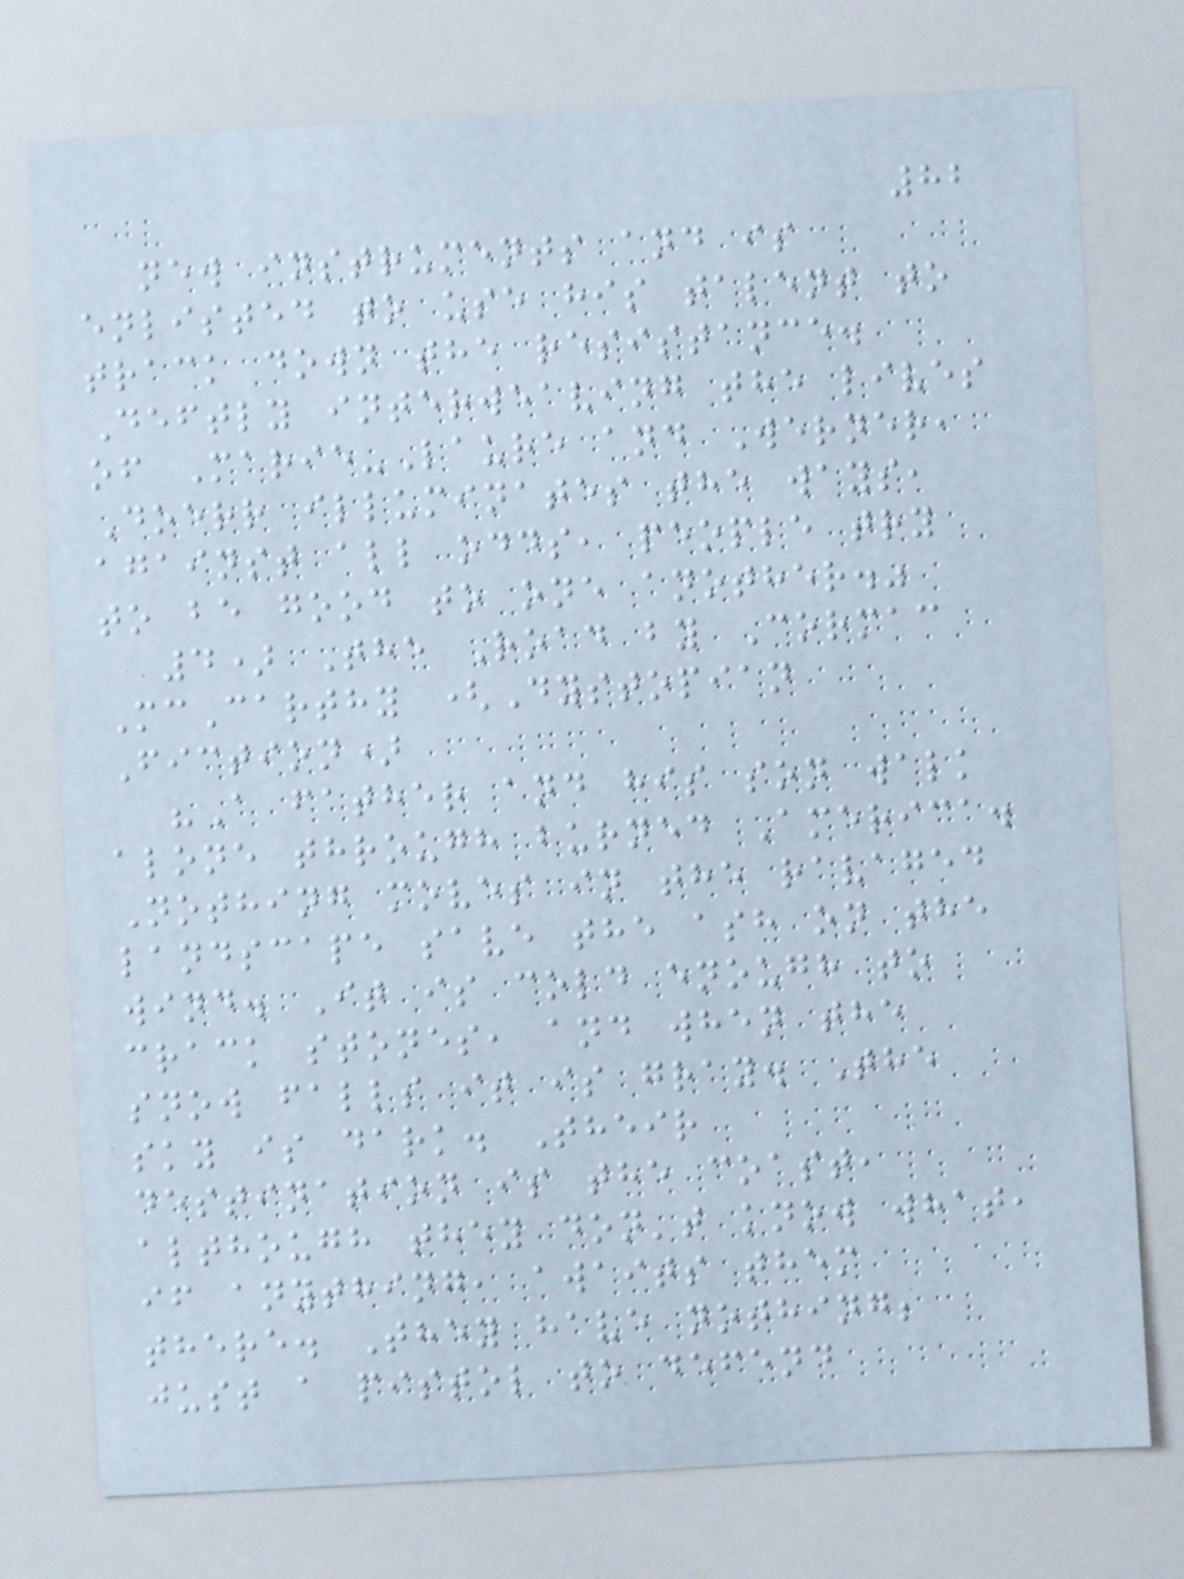82
new instruments and is
enlisted to use his talent to
track down the resistance.
Deftly interweaving the lives
of Marie-Laure and Werner,
Doerr illuminates the ways,
against all odds, people try
to be good to one another."
4) The Road by Cormac
McCarthy (Dystopian
Fiction)
"A father and his son walk
alone through burned America.
Nothing moves in the ravaged
landscape save the ash on the
wind. It is cold enough to
crack stones, and when the
snow falls it is gray. The
sky is dark. Their
destination is the coast,
although they don't know what,
if anything, awaits them
there. They have nothing;
just a pistol to defend
